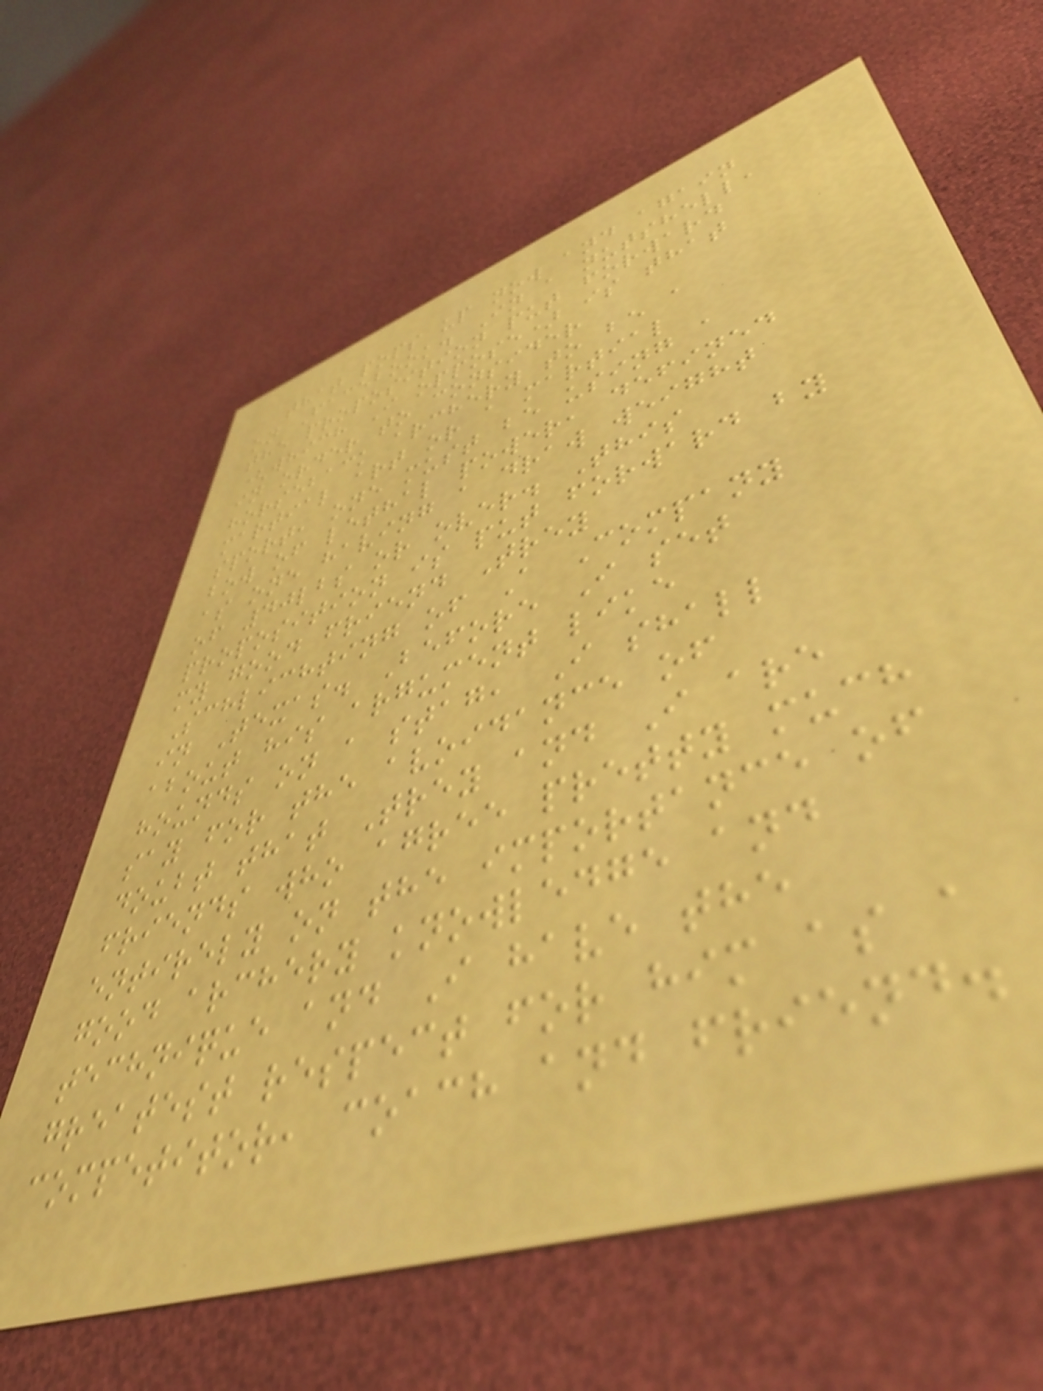that pops up now and again
on Facebook. In a nutshell,
the proposition put forward
(which I oppose) is that
in order to consider
horseback archery to be a
martial art or a martial
sport, one must be using a
bow of lethal power, defined
as one having a draw weight
of 40lbs or over. This
proposition is put forward by
my good friend Trey
Schlichting of A Company
in Texas. Before I set
about his argument like
hounds on a stag, I shall
say for the avoidance of
doubt that Trey and I are
friends who agree pretty much
entirely on the importance of
good archery knowledge and
technique and I have the
greatest respect for him as a
competitor, coach and friend.
